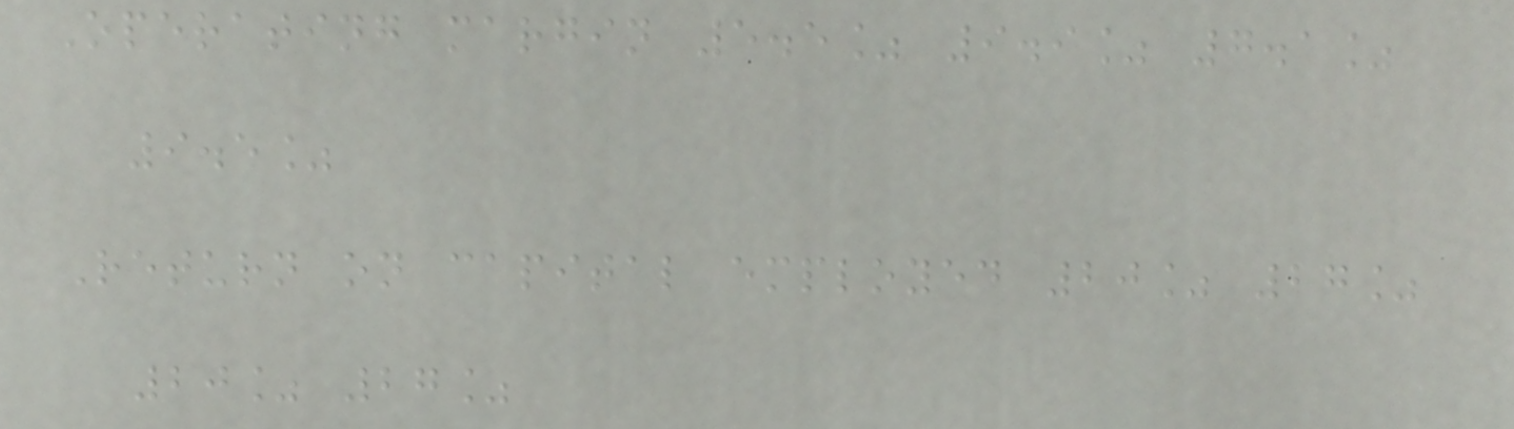Operating margin 5.5% 9.9% 7.1%
9.5%
Return on capital employed 20% 27%
20% 27%
